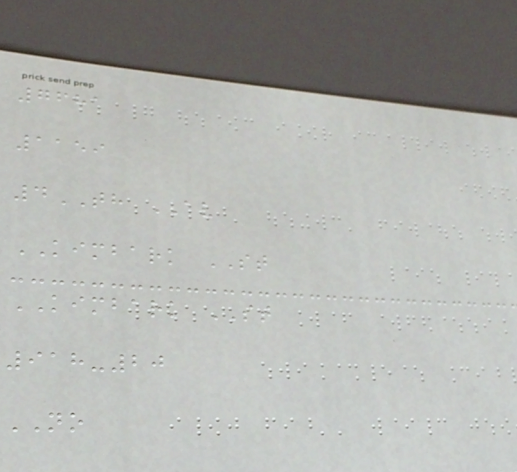7681
1159
4TH AV
KIMBARK ST
KIMBARK ST
918-20
NO
